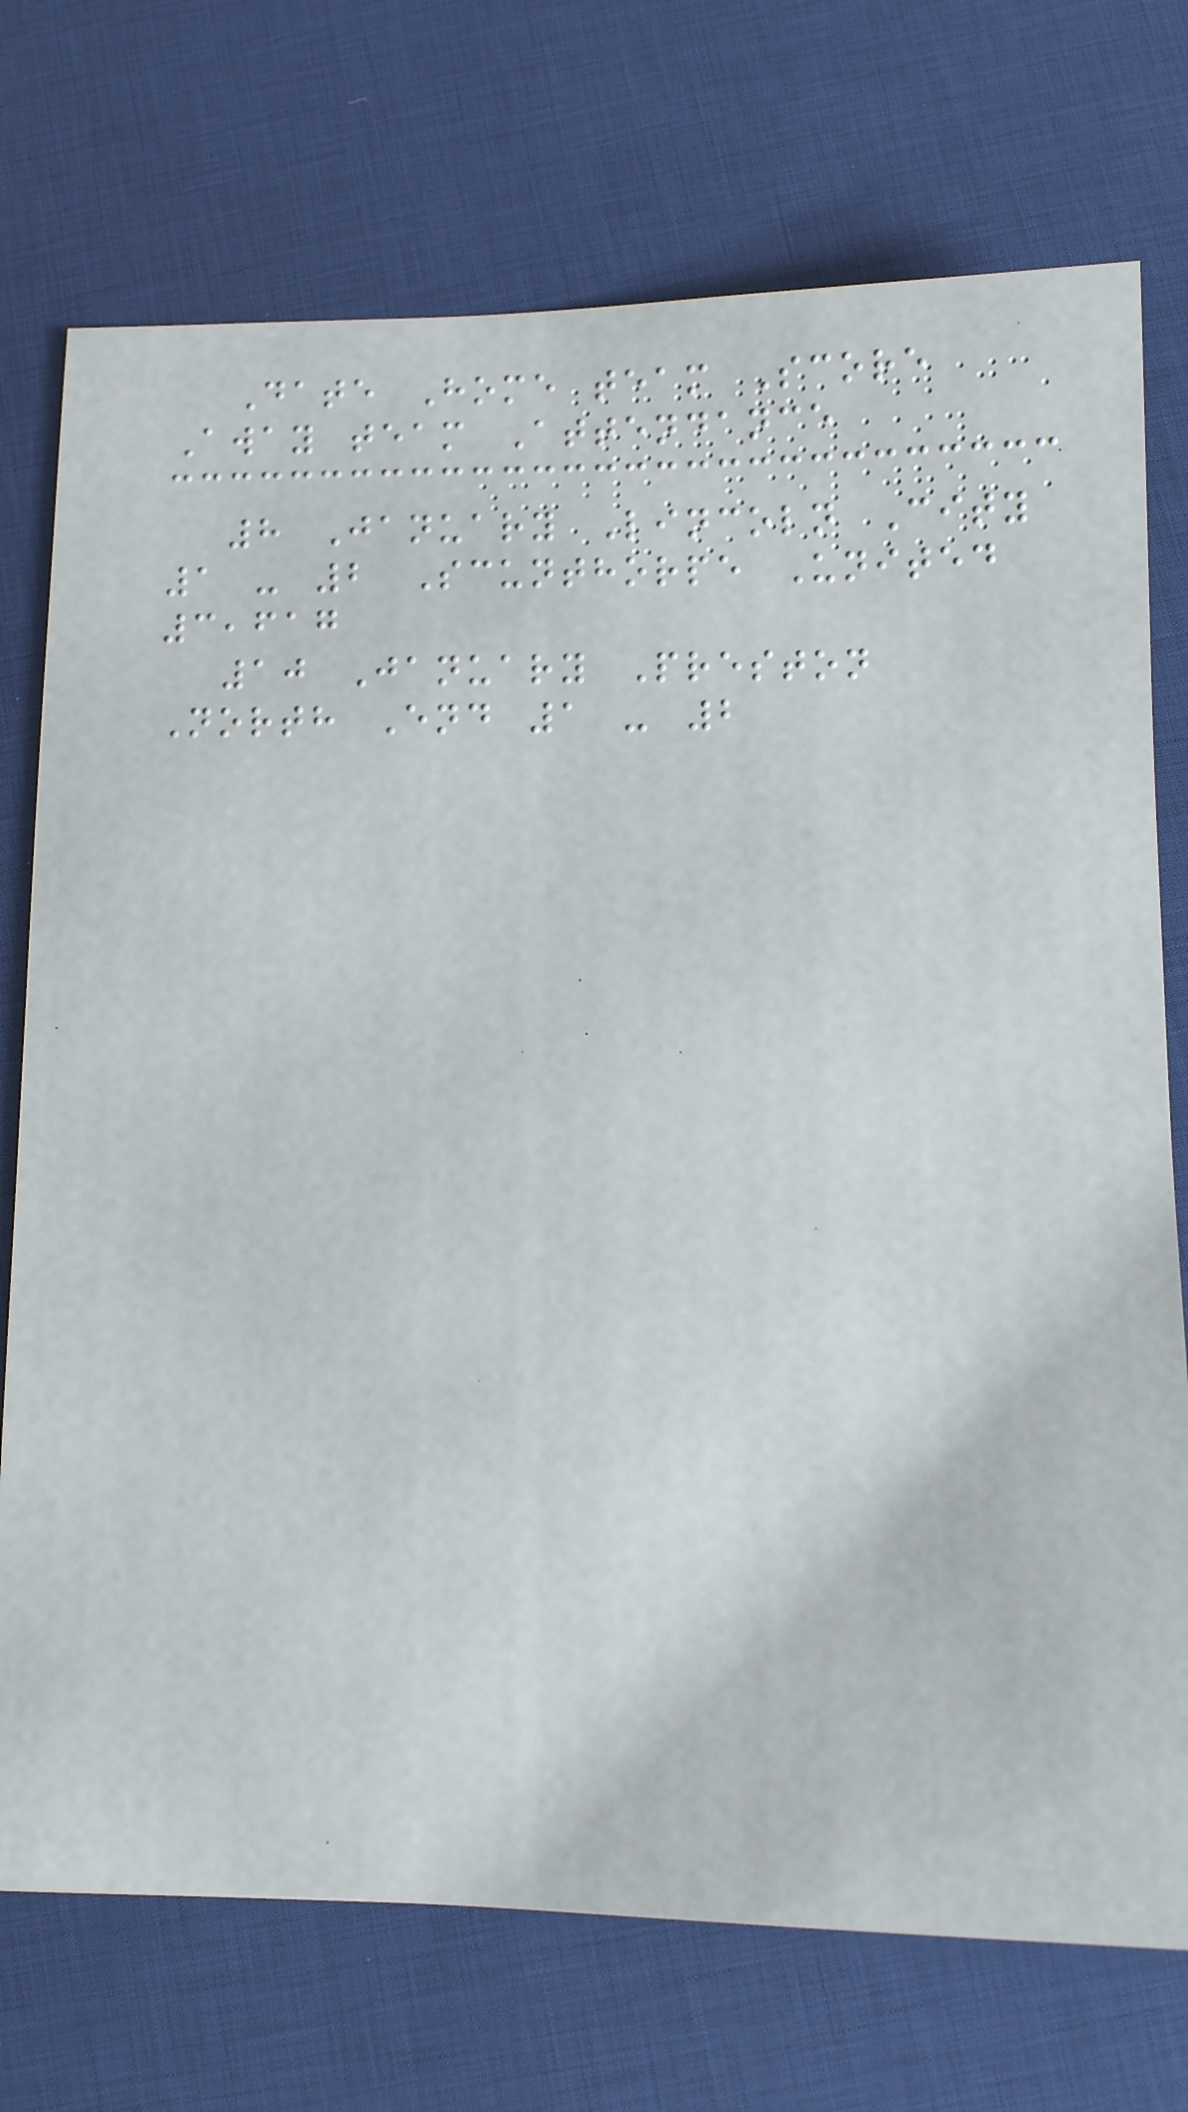Date Home team Score
Away team Attendance
8 January Lincoln City
1 - 2 Scunthorpe United
3,617
10 January Preston
North End 1 - 2
